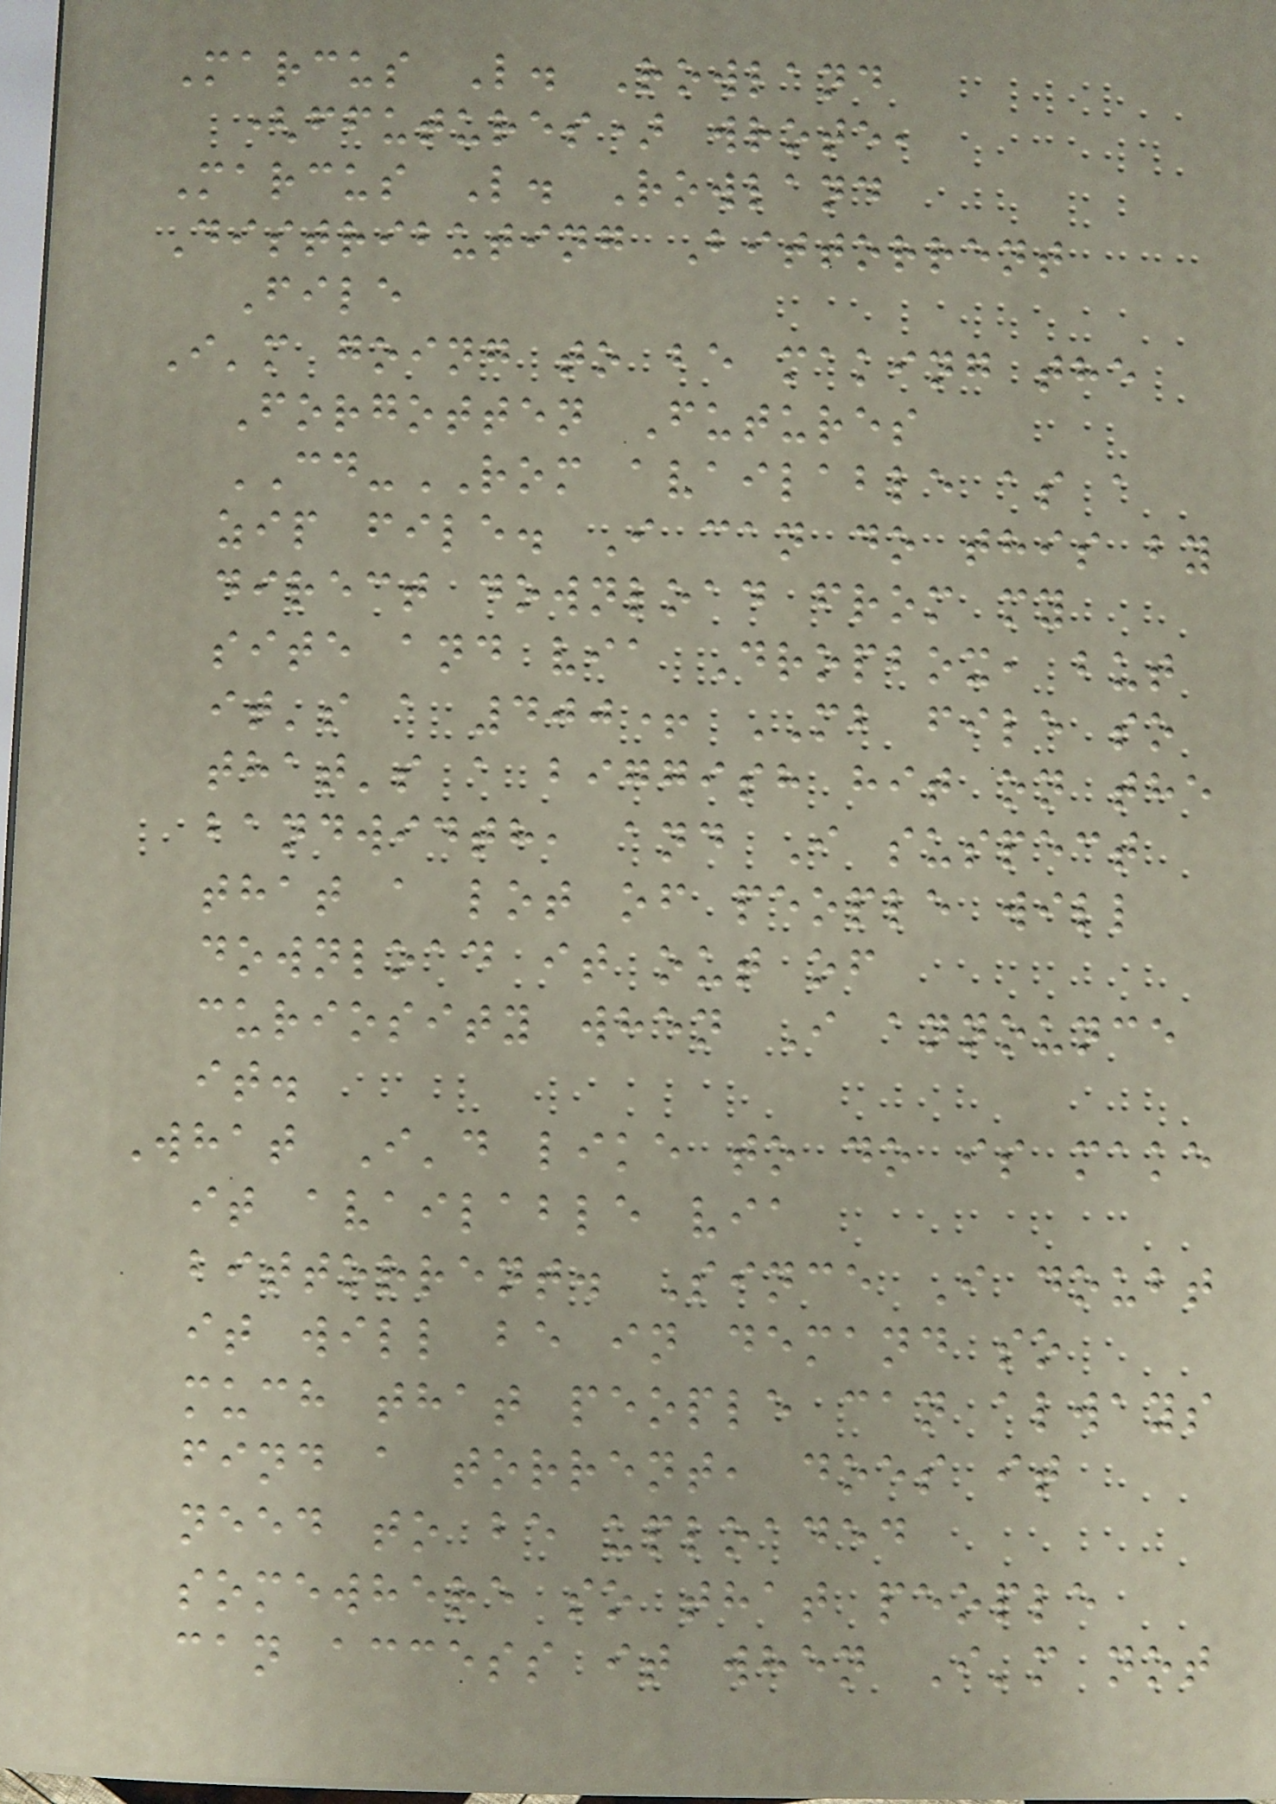Marcus L. Rowland
(ffutures) wrote,
Marcus L. Rowland
Distributing Bittorrent
File
I'm going to be making the
Forgotten Futures
CD-ROM available as a
zip file. I can do this by
direct download from my
site and via Dropbox, but
it's a 400+ MB file so
that's a biggish hit on the
bandwidth, and I suspect
that a lot of people will
download it out of
curiosity when I announce
it.
What I'd like to do is make
it available via
bittorrent. Since I doubt
it will be in demand so
much that people can always
find a torrent, does it
need to be uploaded
somewhere so that people
can access it when I'm not
